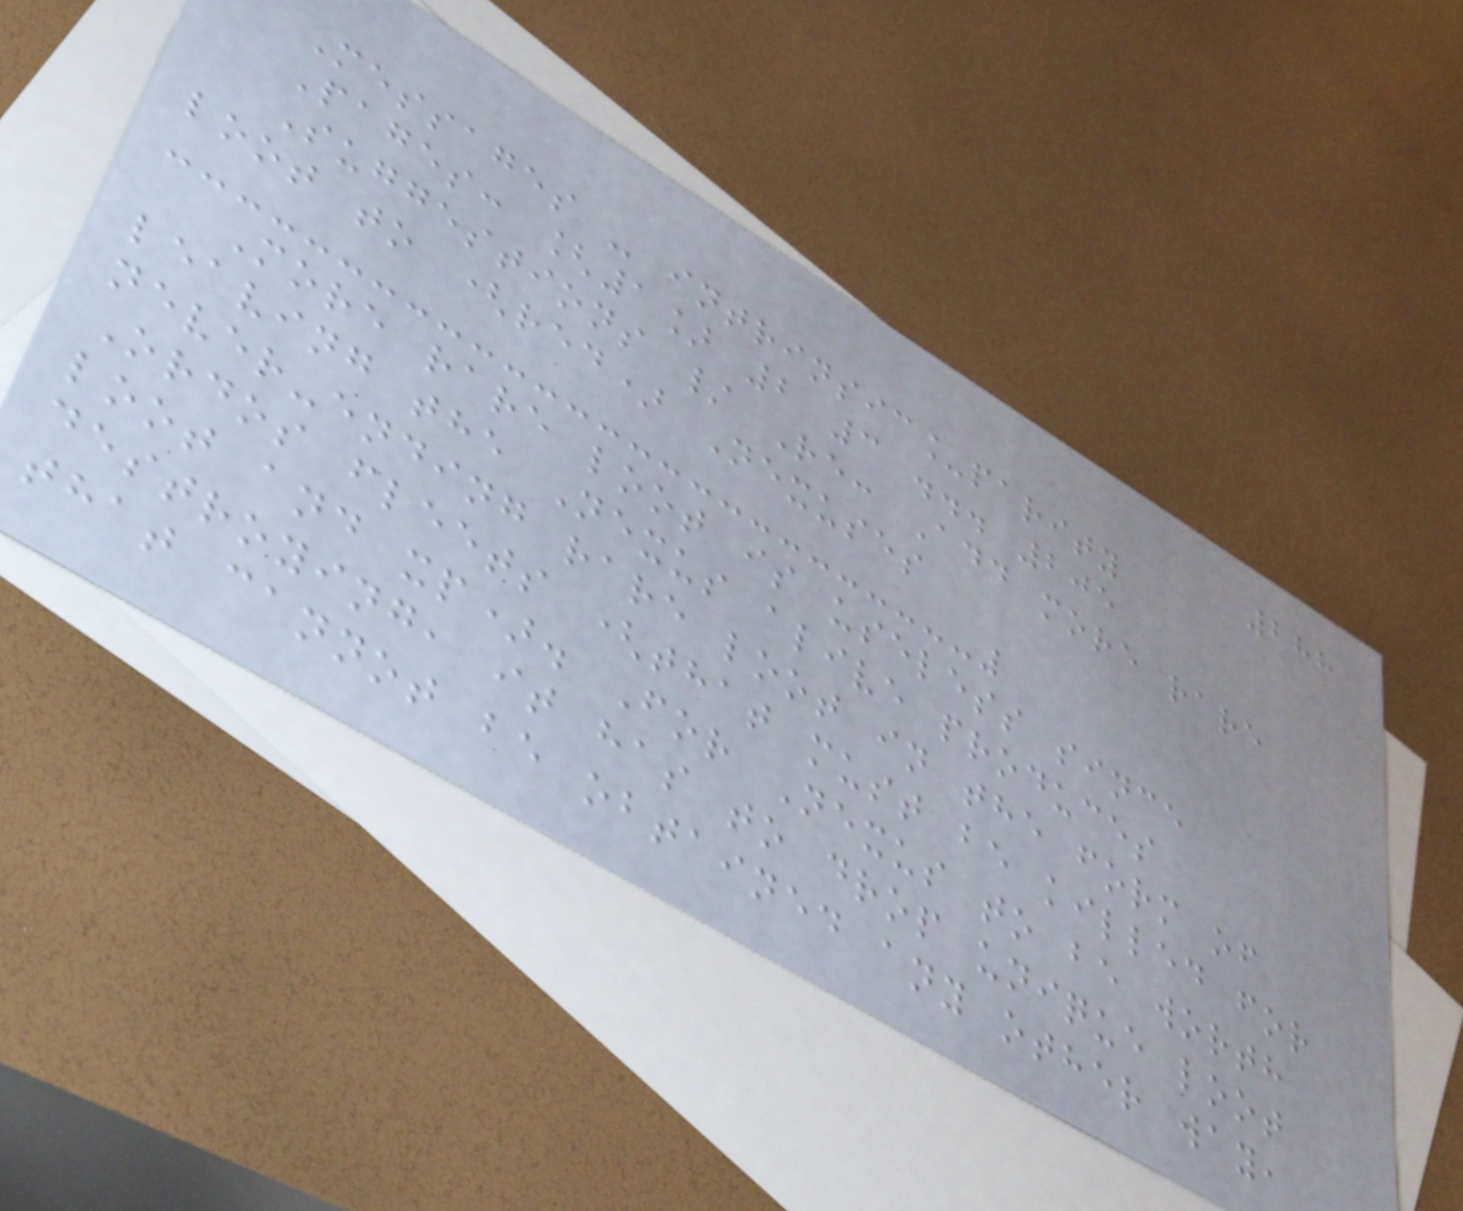288
Messages - intrinsic_parity
Pages: [1] 2 3 ... 205
Suggestions / Re: Add more rare
loot to (red) Nexuses
More rare loot is useless since
leaving the Nexus alive produces
never-ending rare loot in the form of
Ordos fleets (that must be killed for
loot and xp). For Nexus to be worth
destroying, it has to drop unique loot
that cannot be obtained any other way,
